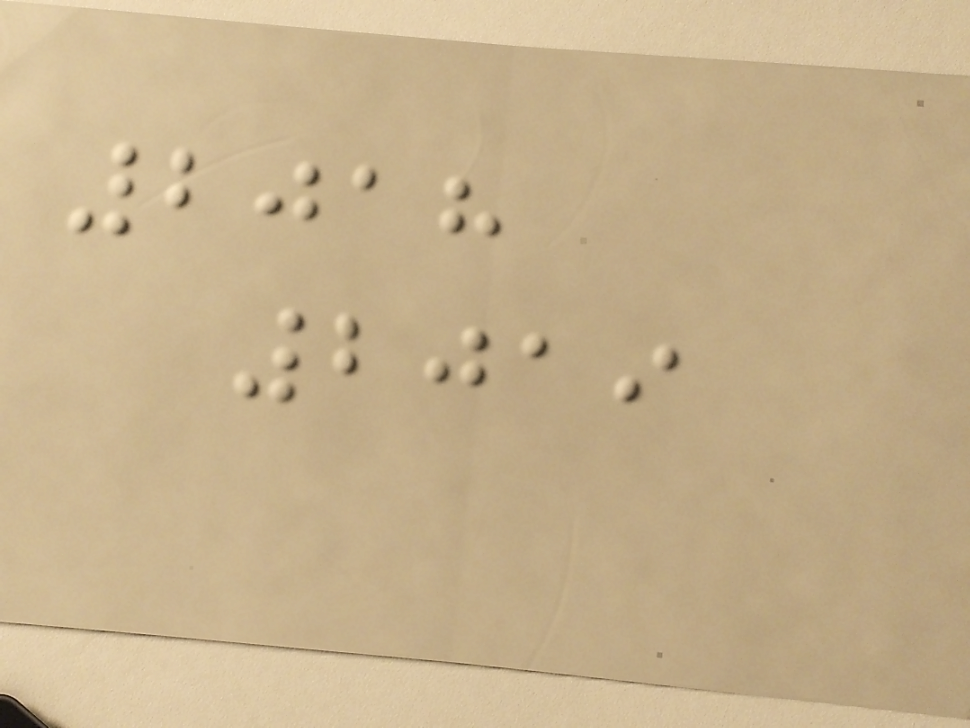2018
2019
